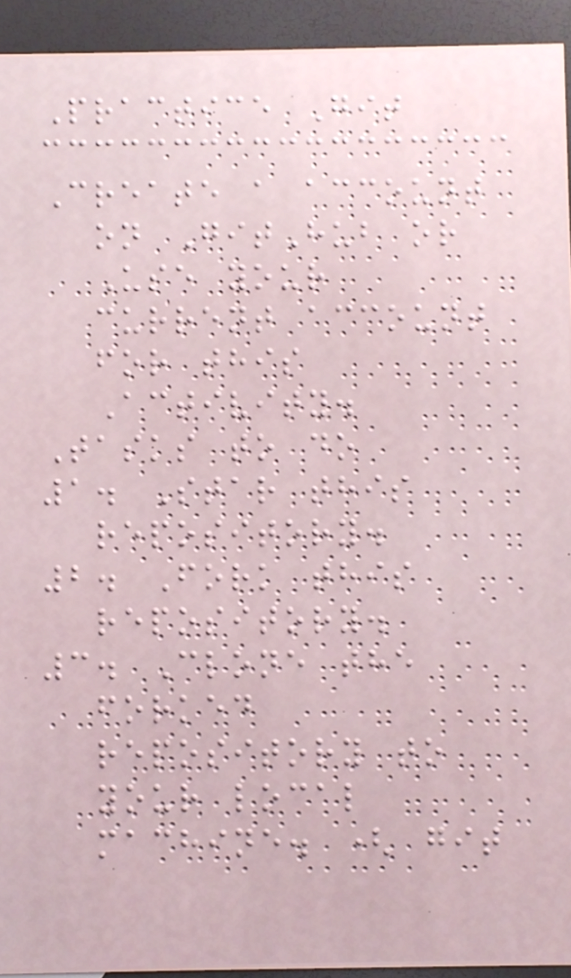Practice Git
Create a account
on GitHub or
Use your
current account
for this
Activity.
Tasks to do
1. Star this
repository.
2. Fork this
repository.
3. Clone the
forked
repository to
your local
machine. ( git
